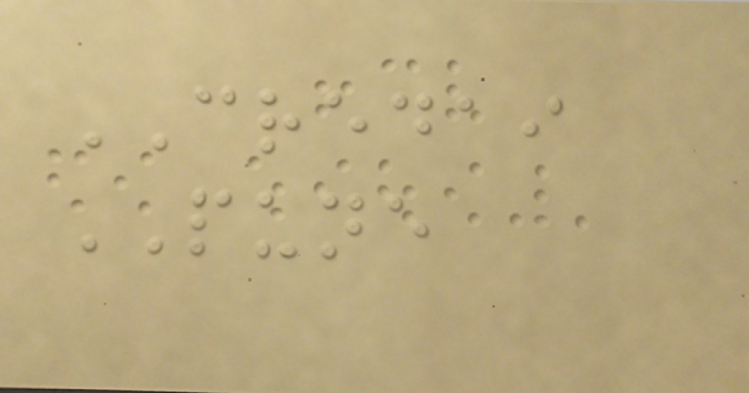CREDAI
PUNE
